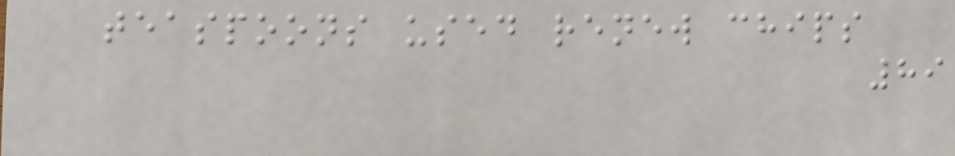teaspoons used renew chips
89
